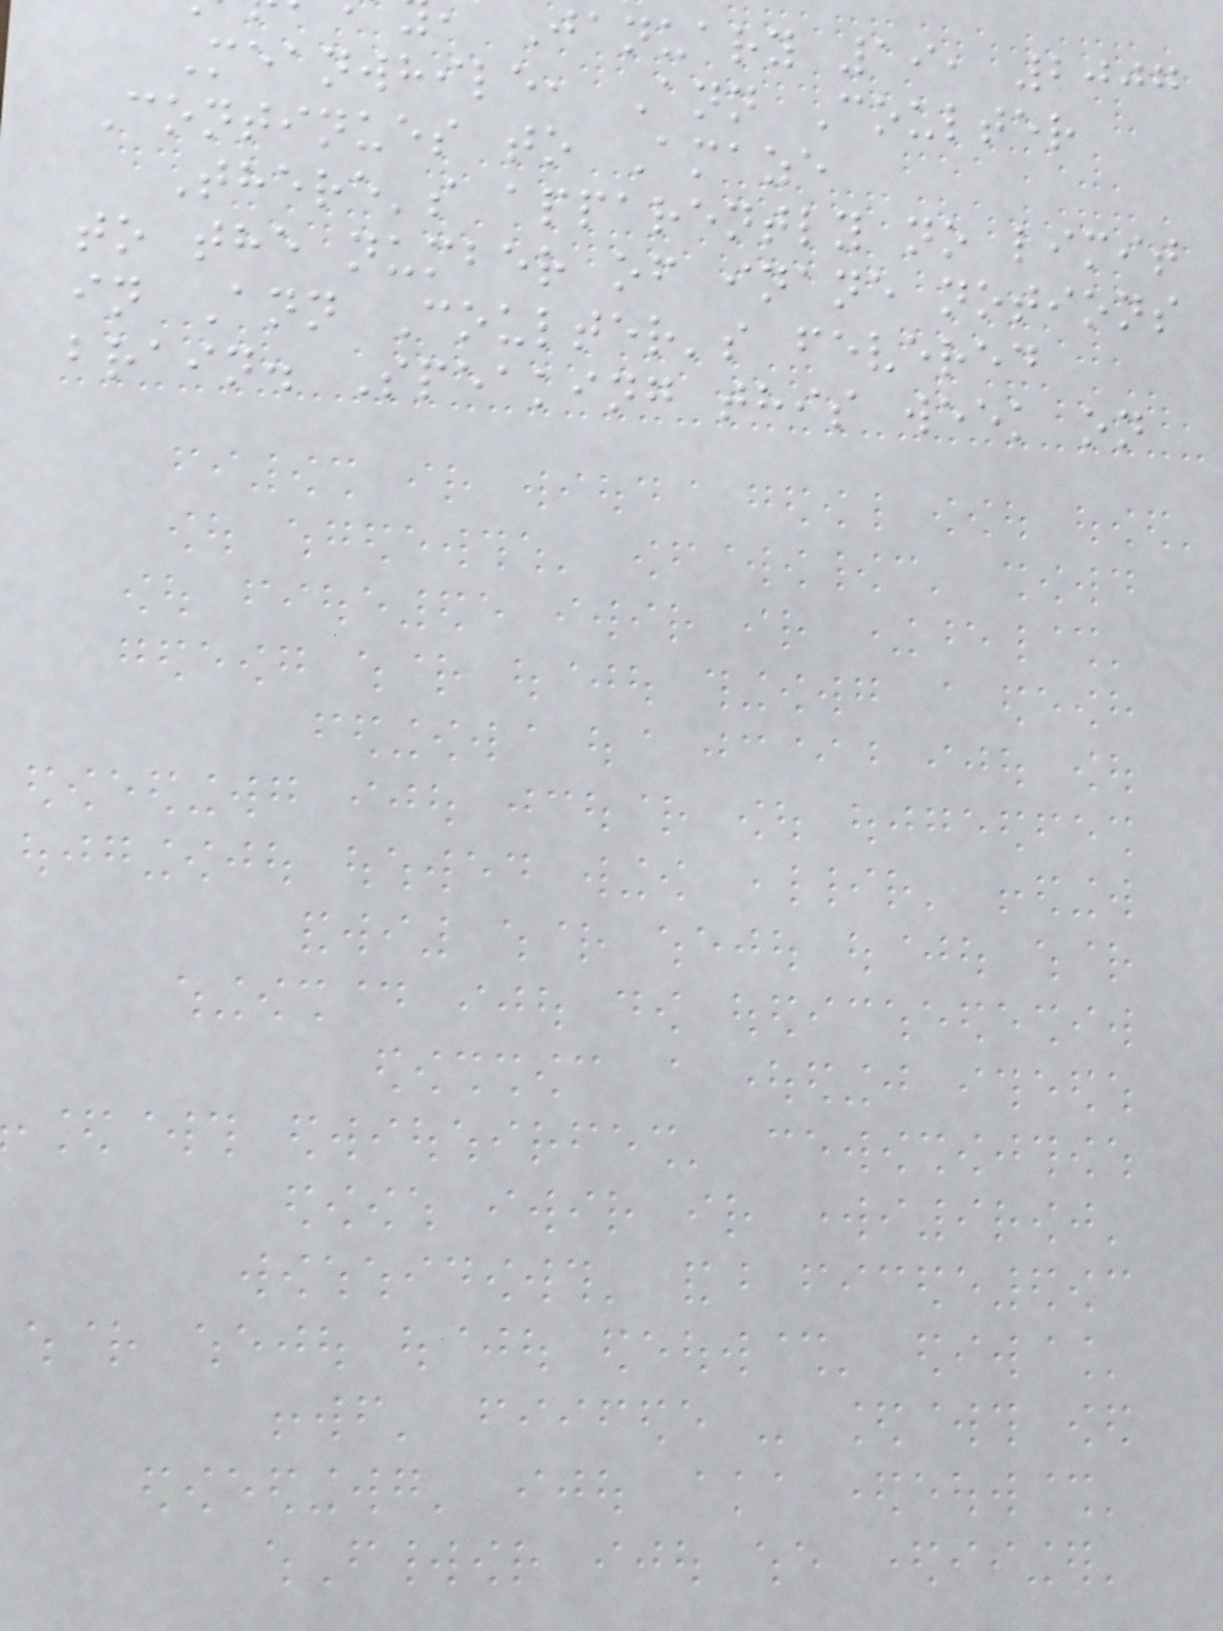January 19, 2007
Meanwhile, Ann Coulter
Continues to Amaze
There's apparently no limit
to the number of inane notions
in Ann Coulter's fevered
brain. Speaking this week on
